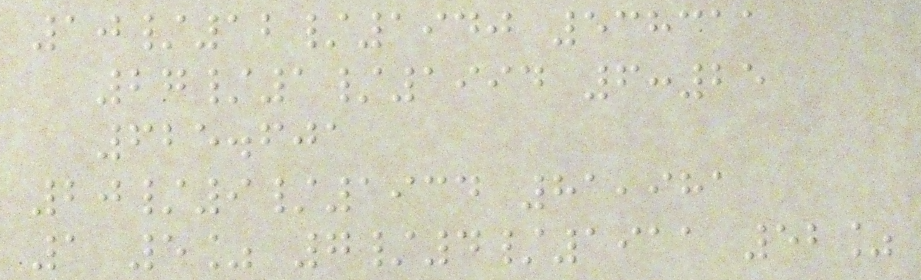10/12/1940 538311
27/1/1994 6:25
625.601
20/9/1934 81,981
1 5% 7/4/1911 52%
